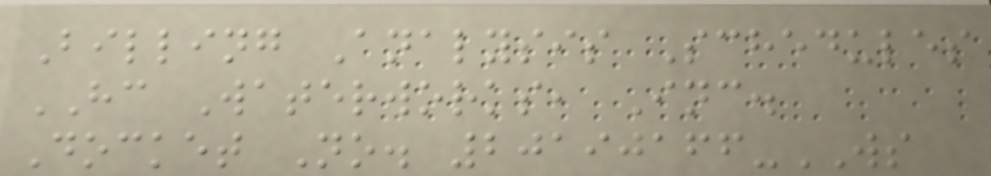Billing Analysis Schedules
HC Waterworks, Inc.
Docket No. 20190166-WS
